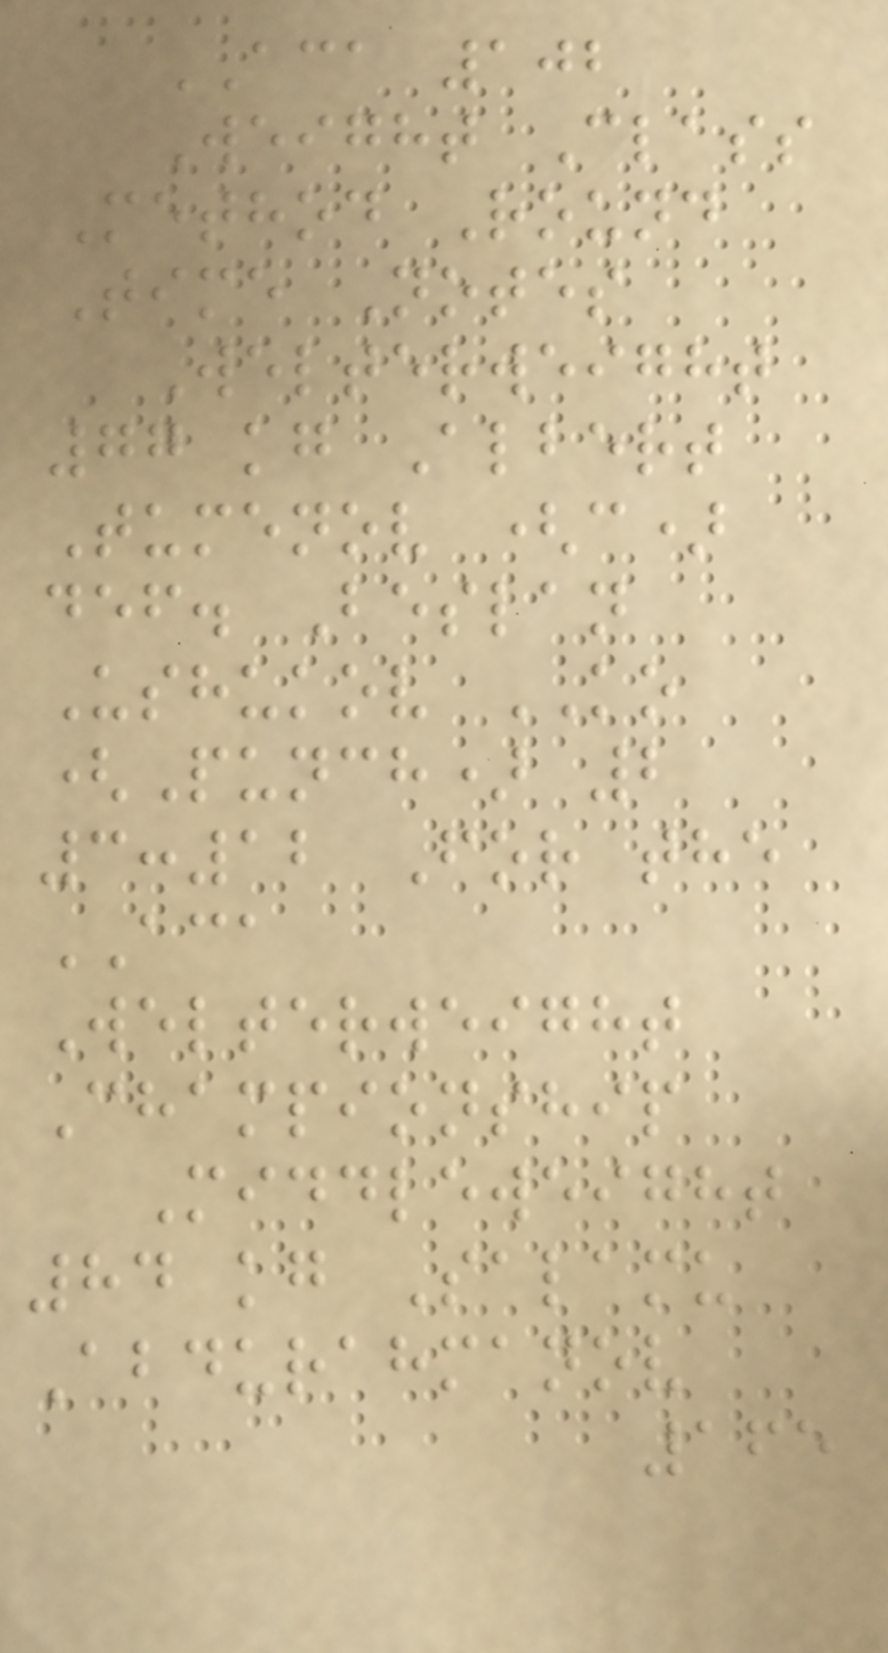ACA 102
Weight Class
Method Round
Time Notes
Welterweight
77 kg Albert
Tumenov (c)
def. Beslan
Ushukov KO
(Punch) 2
3:12 For the
ACA
Welterweight
Championship
Middleweight
84 kg Salamu
Abdurahmanov
165
